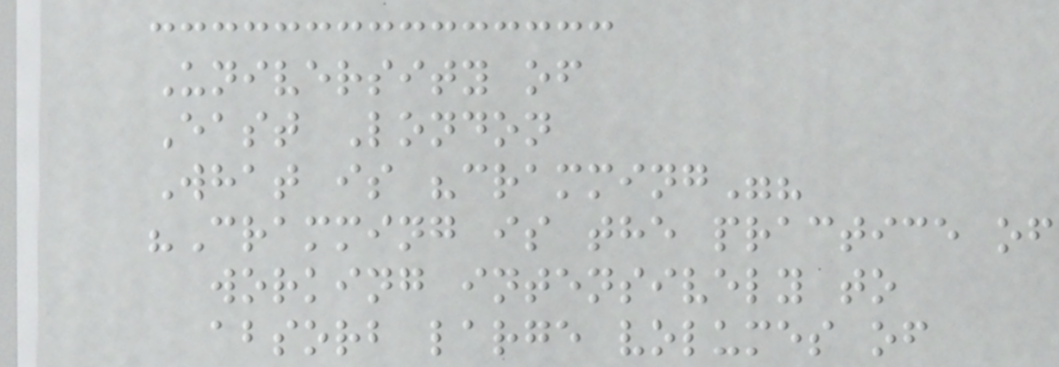University of
East London
What is "cramming"?
"Cramming is the practice of
working intensively to
absorb large volumes of
